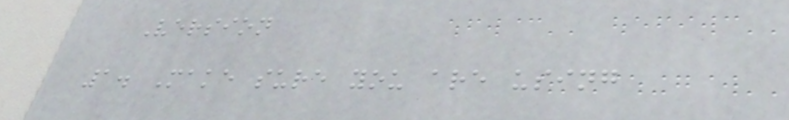Version
1. Make sure you are using
